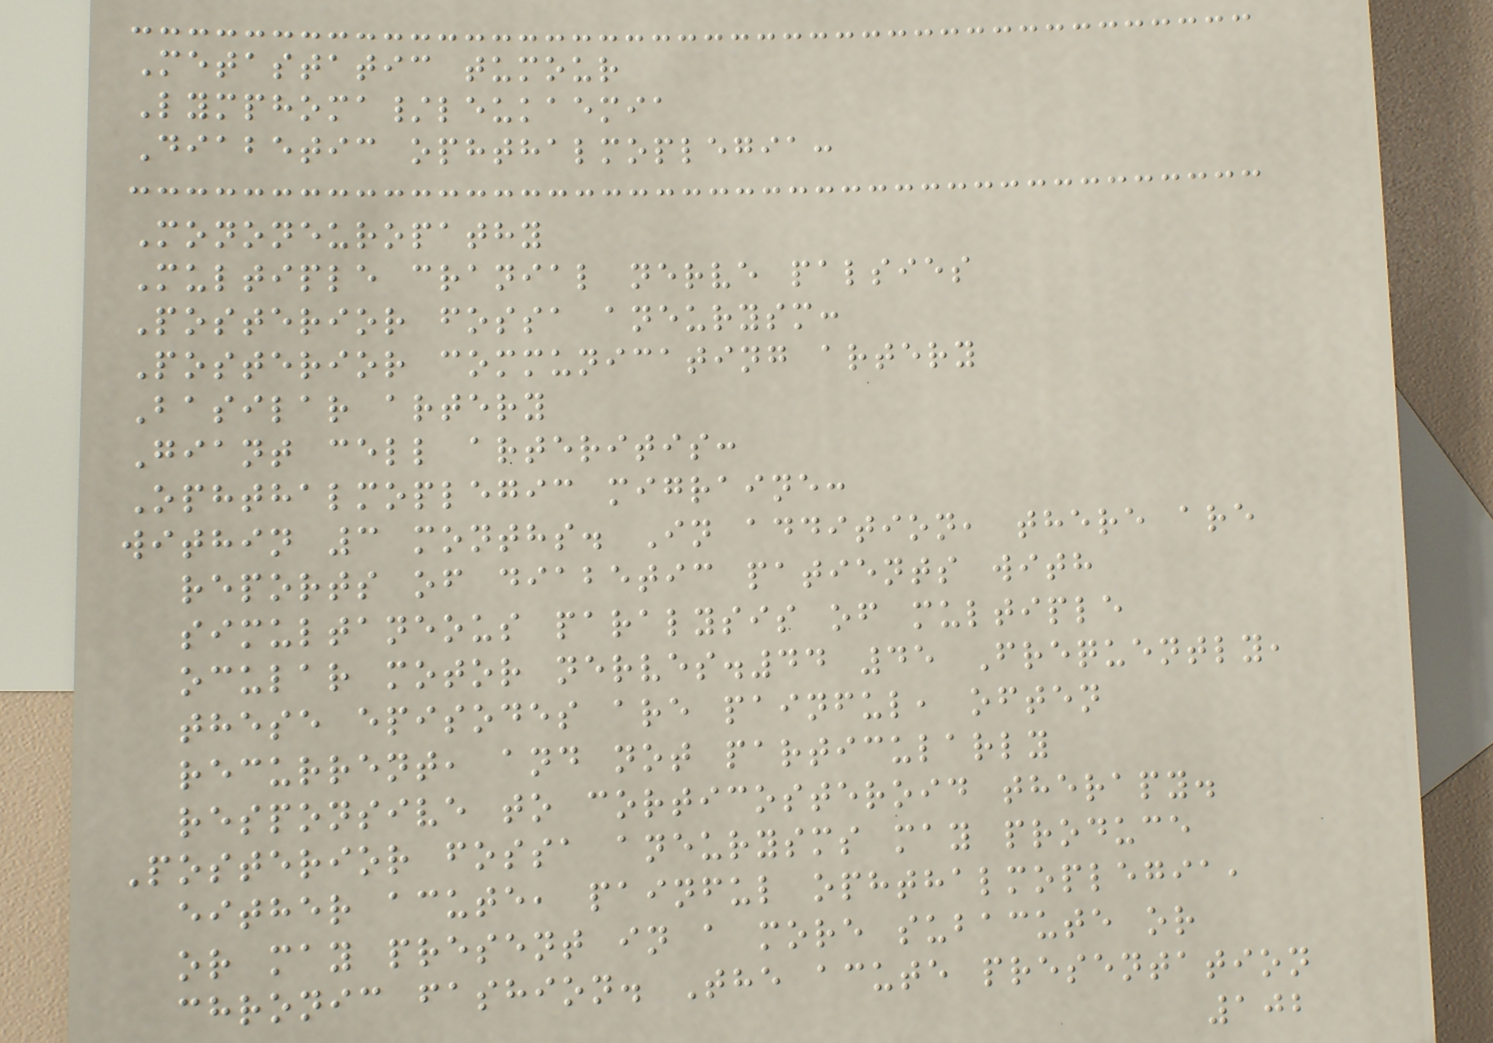Metastatic tumour
Lymphoma/leukaemia
Diabetic ophthalmoplegia:
Mononeuropathy
Multiple cranial nerve palsies
Posterior fossa aneurysm:
Posterior communicating artery
Basilar artery
Giant cell arteritis:
Ophthalmoplegic migraine:
within 3 months. In addition, there are
reports of diabetic patients with
simultaneous paralysis of multiple
ocular motor nerves.44 45 Frequently,
these episodes are painful, often
recurrent, and not particularly
responsive to corticosteroid therapy.
Posterior fossa aneurysms may produce
either acute, painful ophthalmoplegia,
or may present in a more subacute or
chronic fashion. The acute presentation
102
